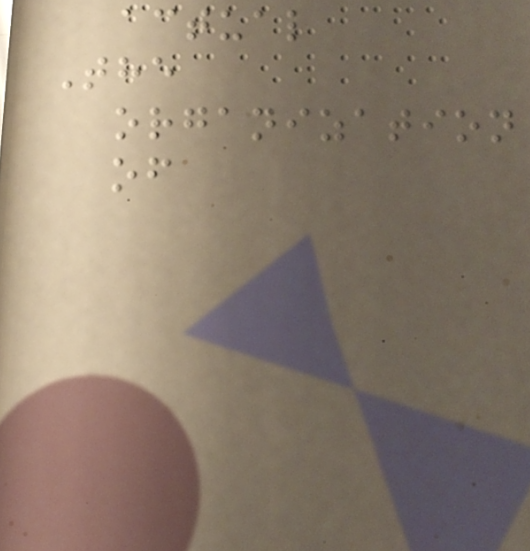actual
The
organization
of
